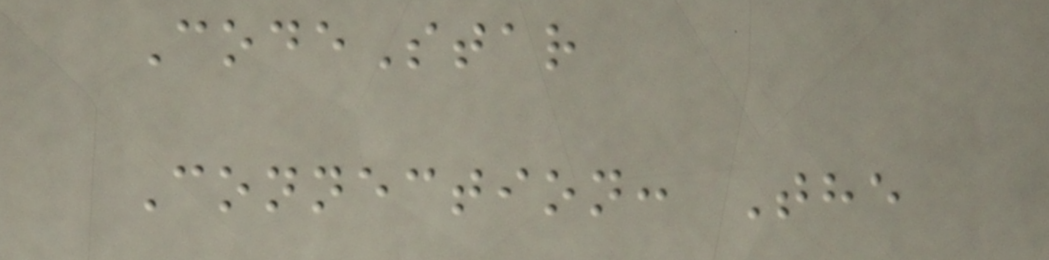CodeStar
Connection: The
